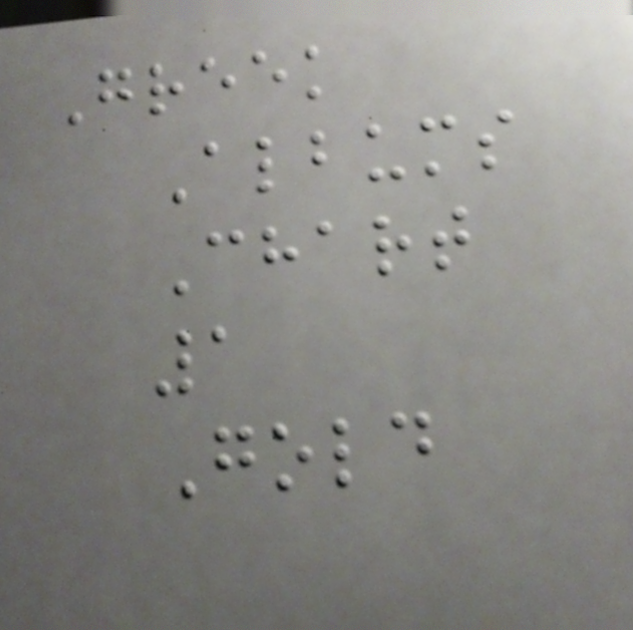Greek
Albums
Chart
1
Gold
